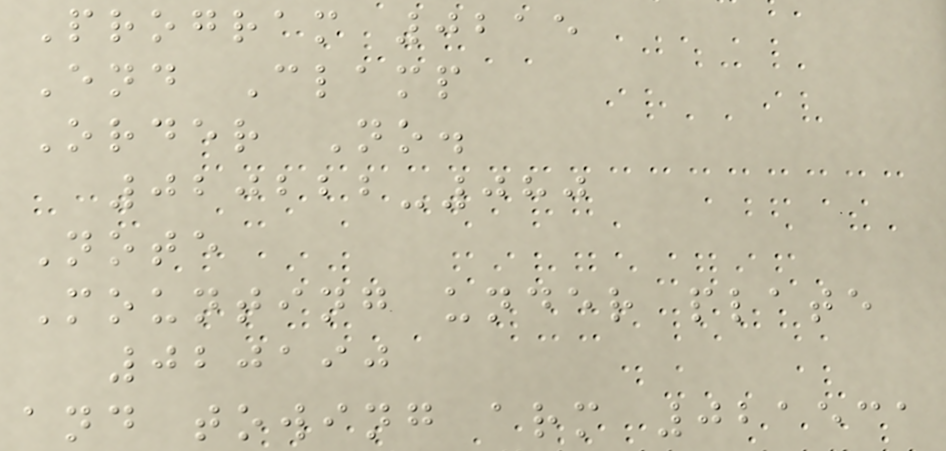Program 0215
End Clamp
Order No.
020222-080
Note
Mounting under plate
020190
and towing arm 021531
